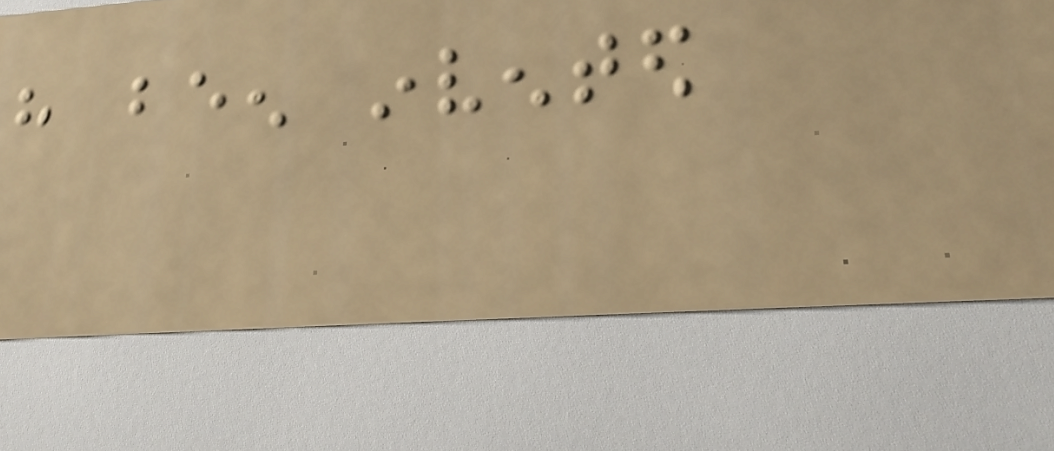have been invented
